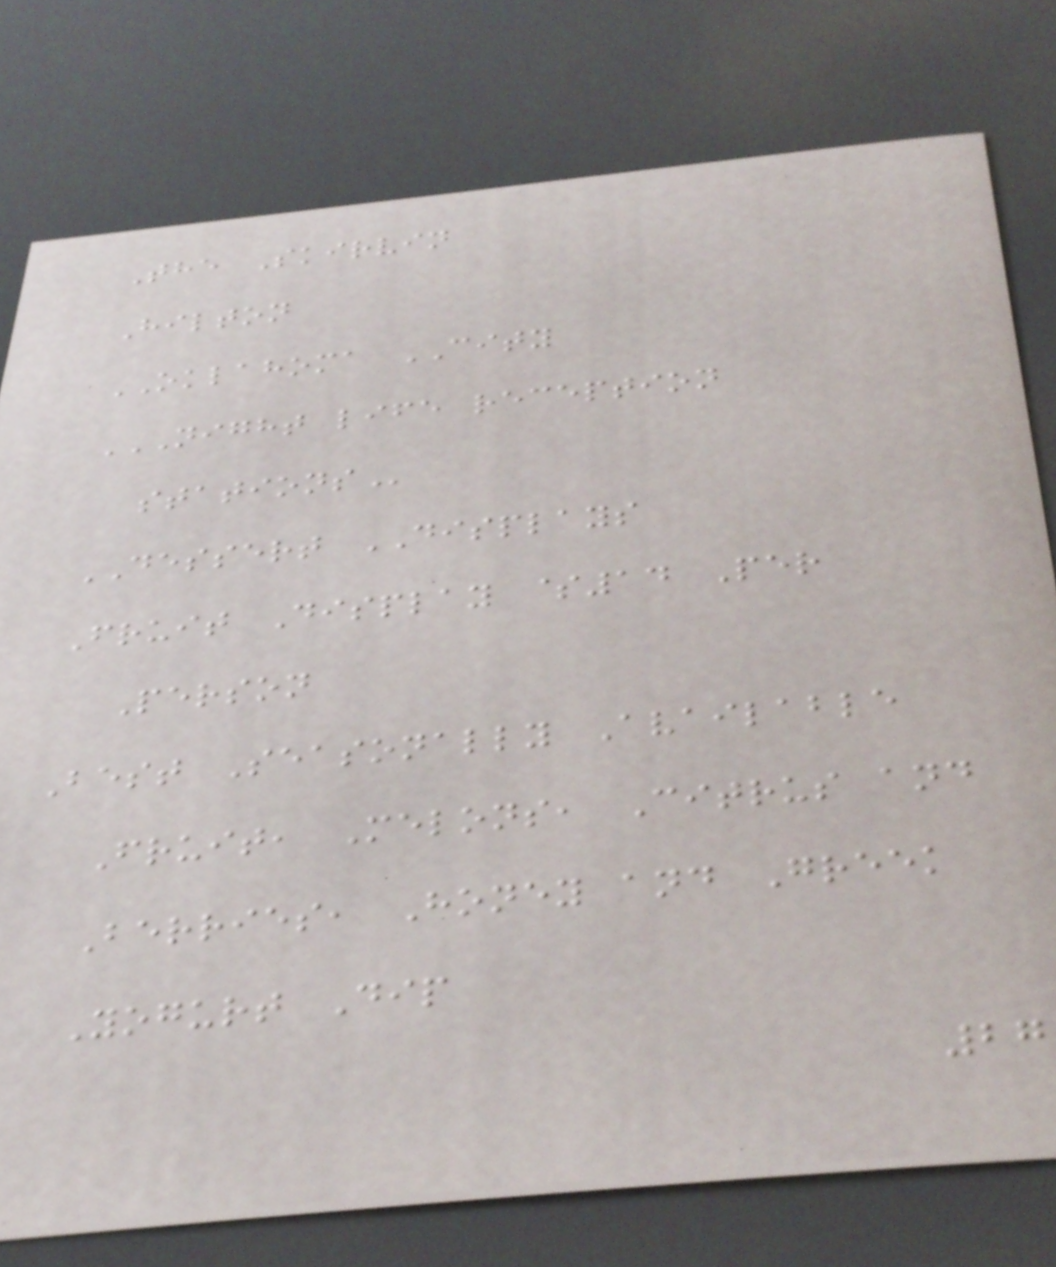The Skirvin
Hilton
OKLAHOMA CITY
NIGHT LIFE RECEPTION
STATIONS
DESSERT DISPLAYS
Fruit Display $14 Per
Person
Best Seasonally Available
Fruit, Melons, Citrus and
Berries, Honey and Greek
Yogurt Dip
27
